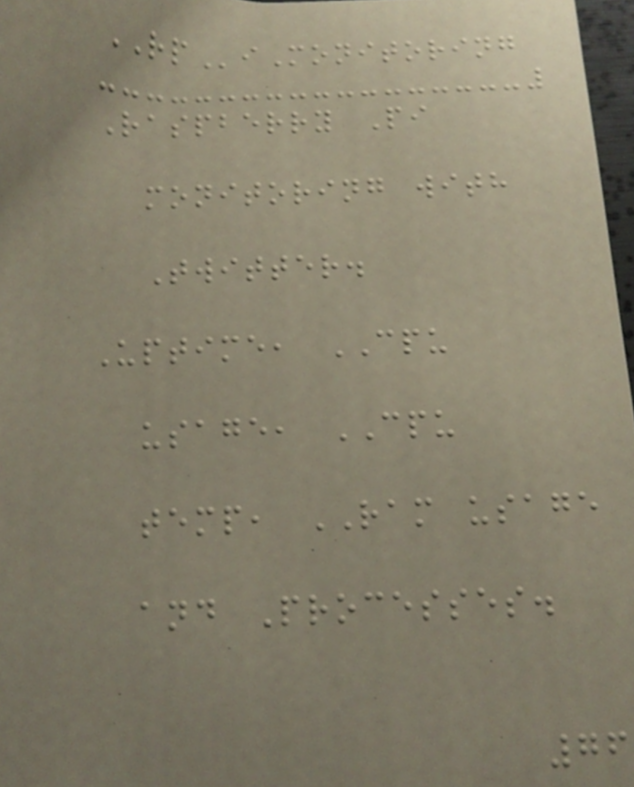RPiMonitoring
Raspberry Pi
monitoring with
Twitter.
Uptime, CPU
usage, CPU
temp, RAM usage
and Processes.
76
